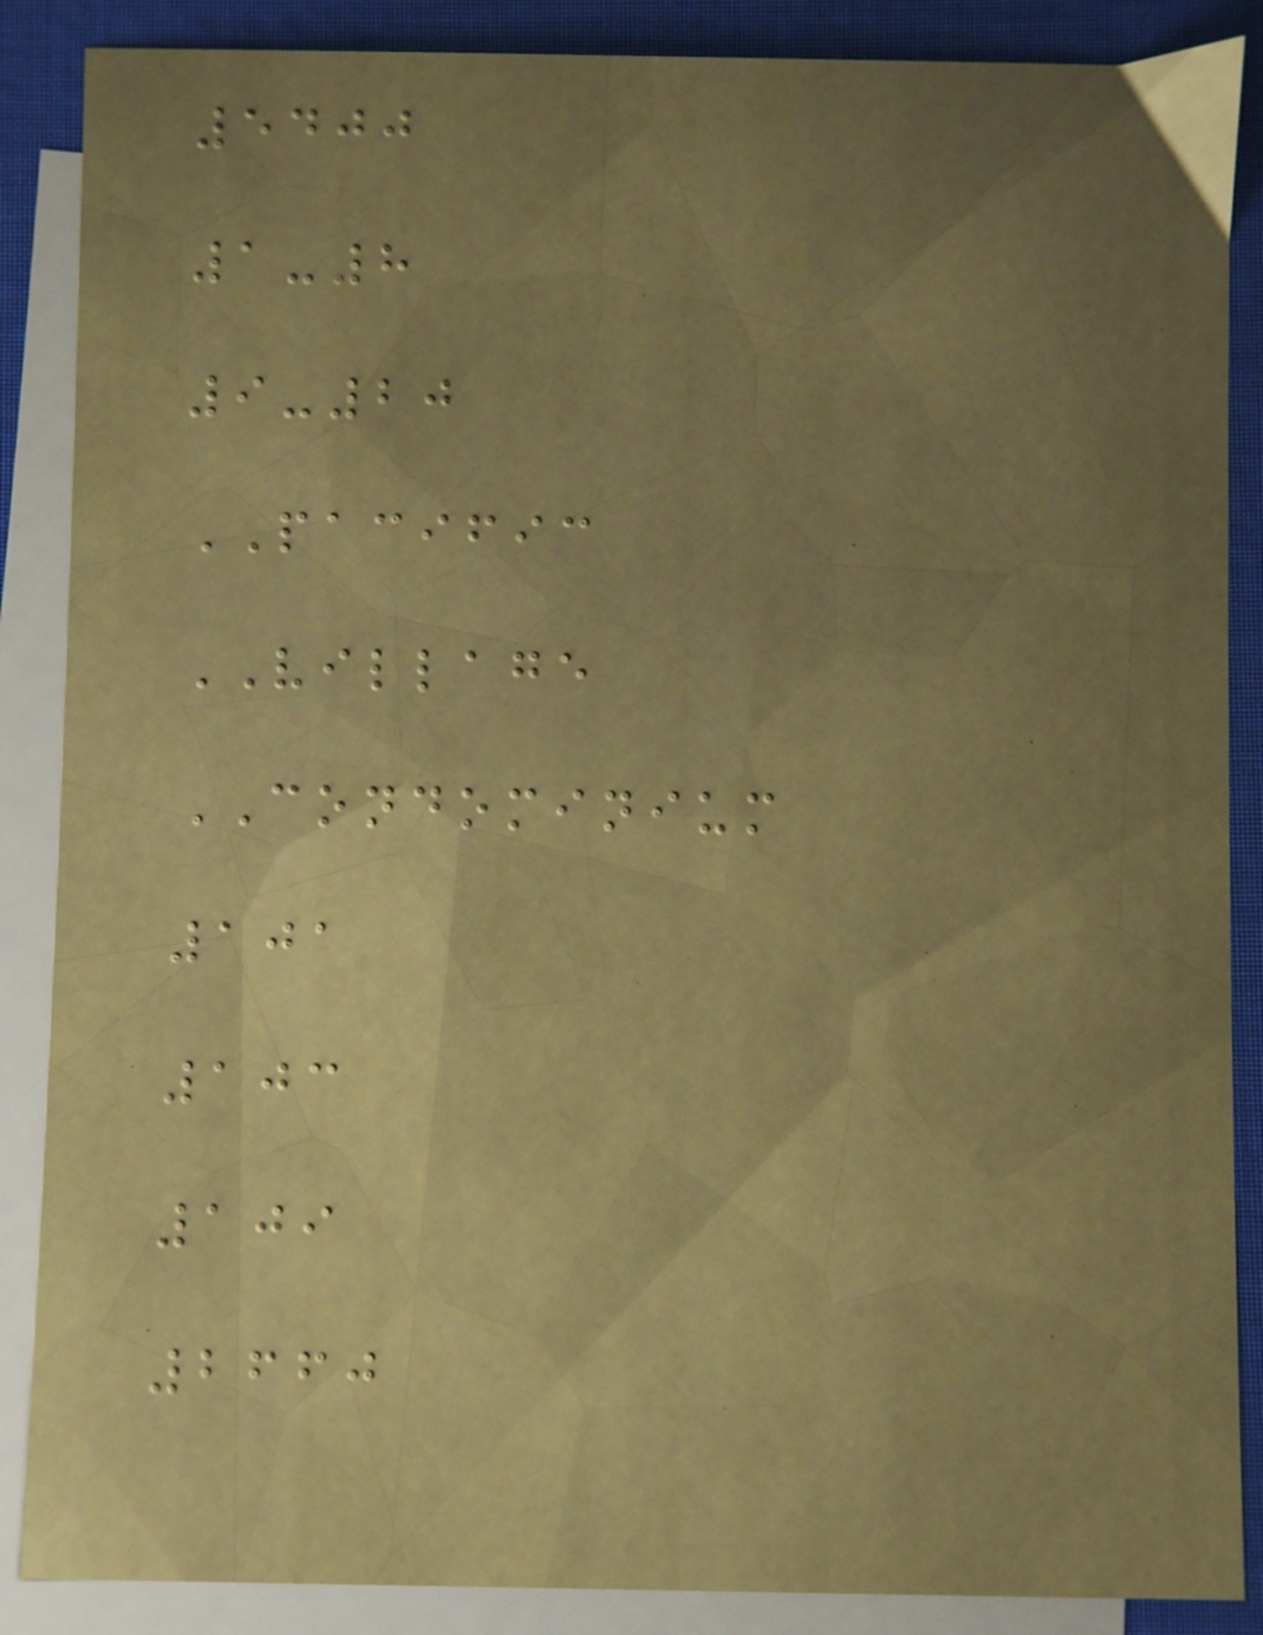5400
1-8
9-20
PACIFIC
VILLAGE
CONDOMINIUM
101
103
109
2660
